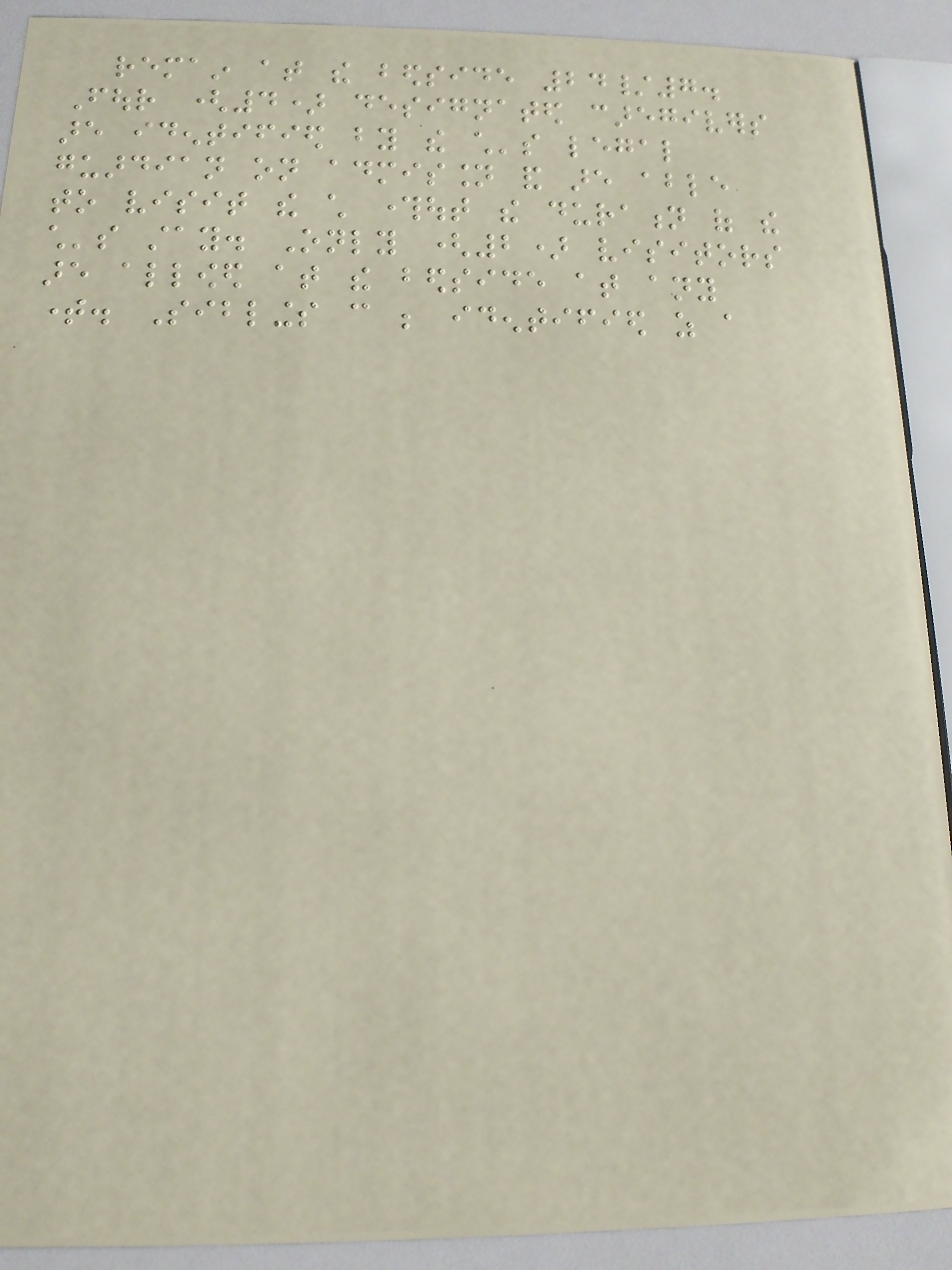remain at the bedside 24/7.
Four (4) designated caregivers
are identified by the child's legal
guardian on admission and are able
to visit the child throughout the duration of the
child's stay. Only (2) visitors
are allowed at the bedside at any
time. Siblings can be identified as a
